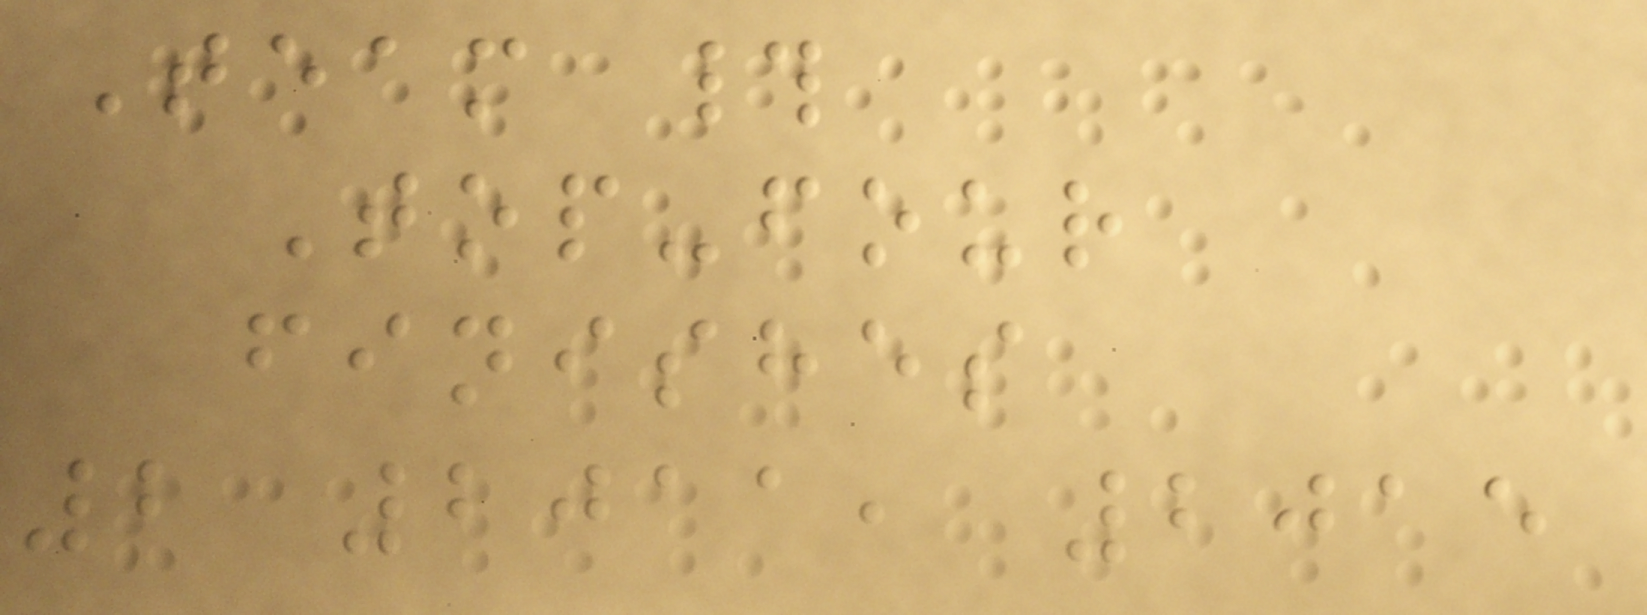Team #
Top-four
finishes
2 2011, 2015
